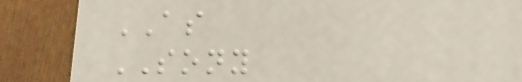AS
SONY
